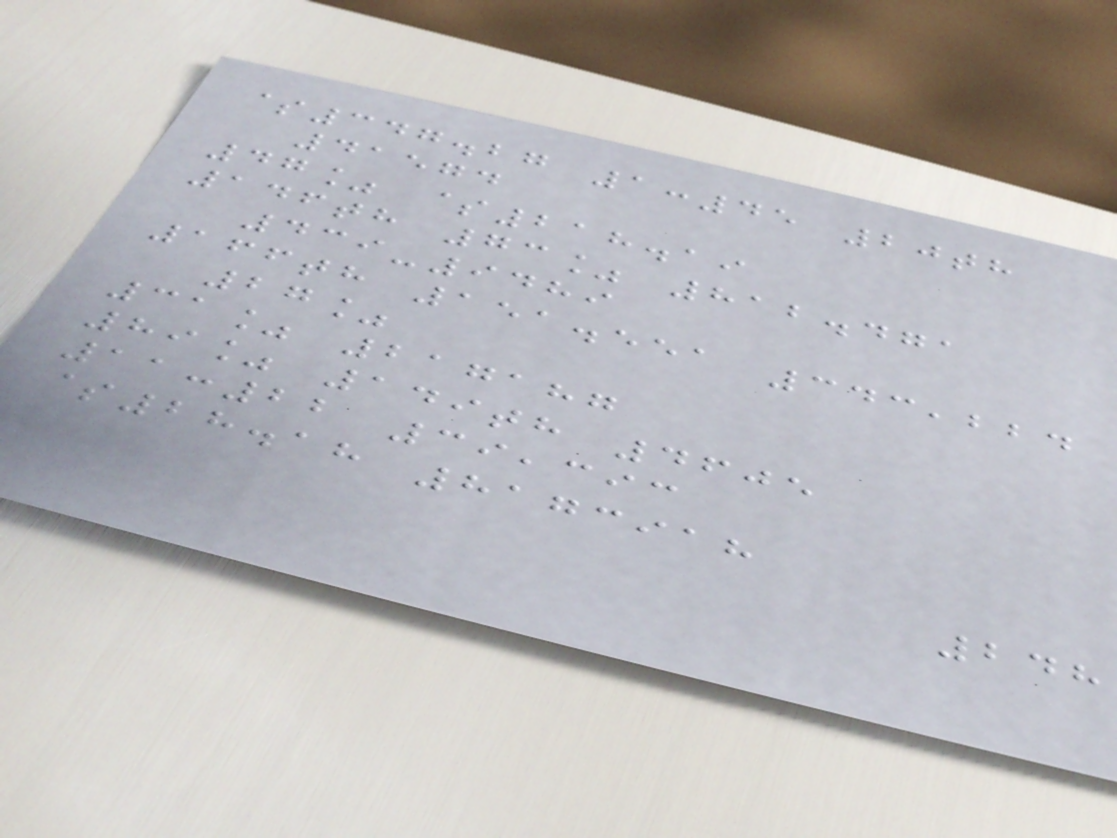$347.27 1:45 20th
41574
47% $218.19
146th 73% 812.471
439-9489
166th 151.551 343,224
27%
31% 217187
89% 149th 4605
11:22 39,393
$28.18 8173918
248
